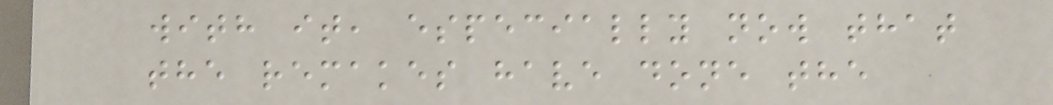with it, especially now that
the remakes have done the
